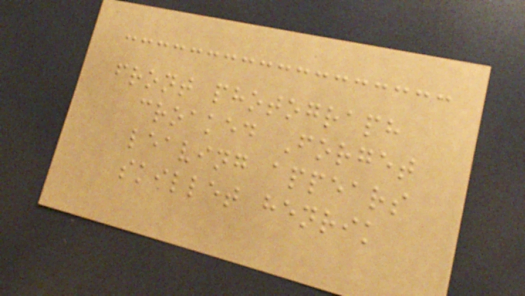front photograph
croaked Forget
leaving appears
skillet henrik
